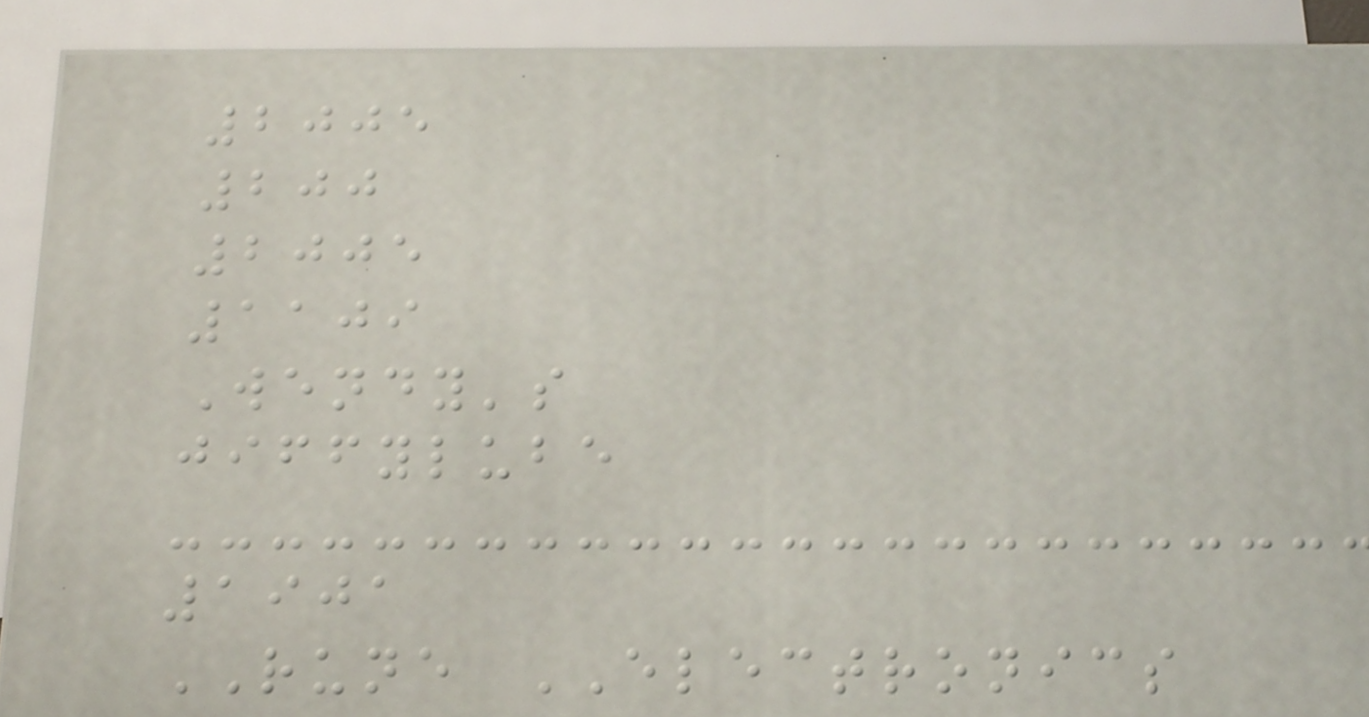2005
200
2005
1109
Wendy's
jiffylube
1901
RUNE ELECTRONICS
